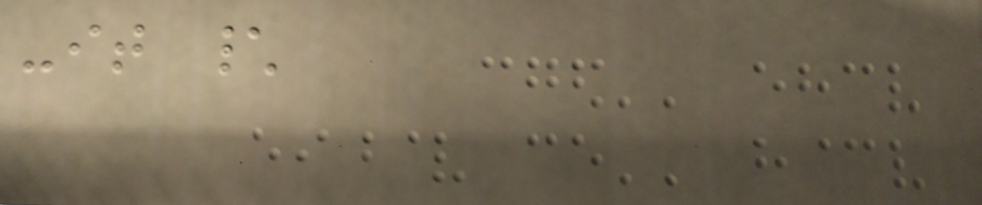-it \
